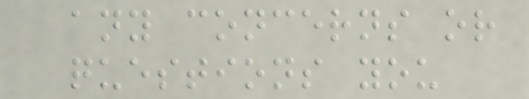any concerns or
questions you
